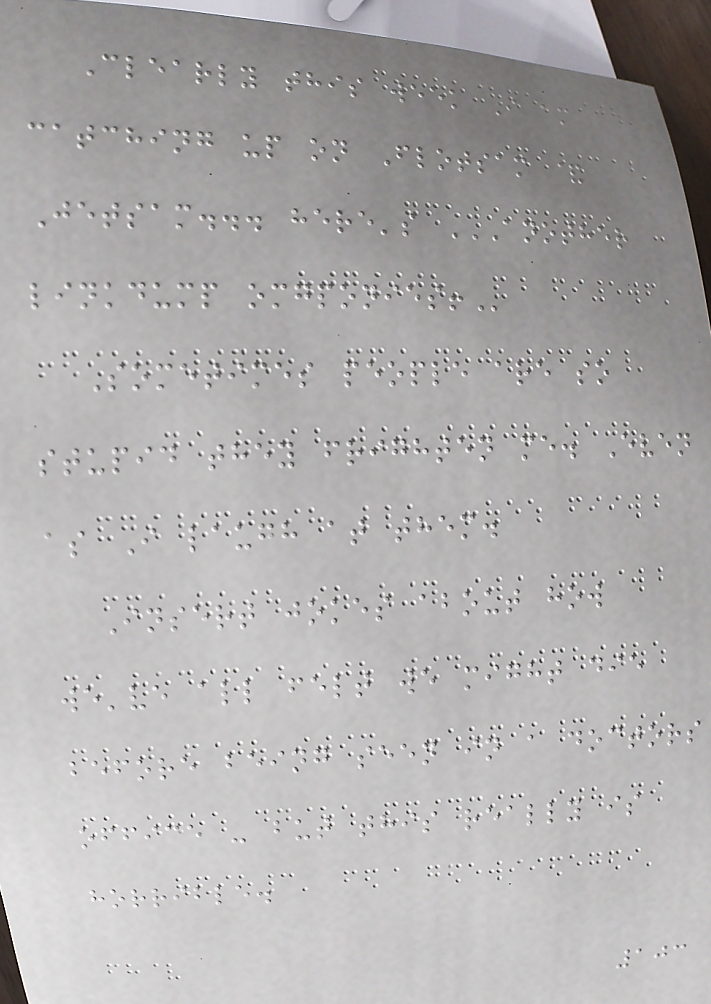Clearly this week I am
catching up on Flotsam &
Jetsam... here's ANOTHER
LINKDUMP OMGPONIES!
Sometimes people are so
stupid they frighten me. Even
as I laugh at them.
Insert jokes about how
we've all felt we might die
before being seen in a doctors
office - but this really is
horrible.
103
